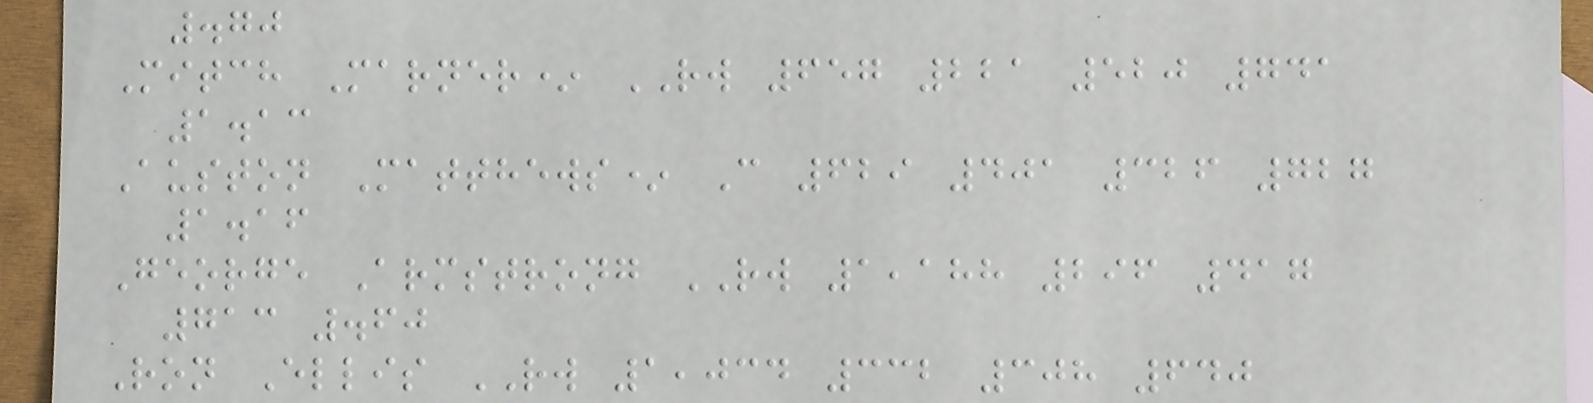.70
Mitch Marner* RW 657 221 520 741
1.13
Auston Matthews* C 629 401 326 727
1.16
George Armstrong RW 1,188 296 417
713 .60
Ron Ellis RW 1,034 332 308 640
